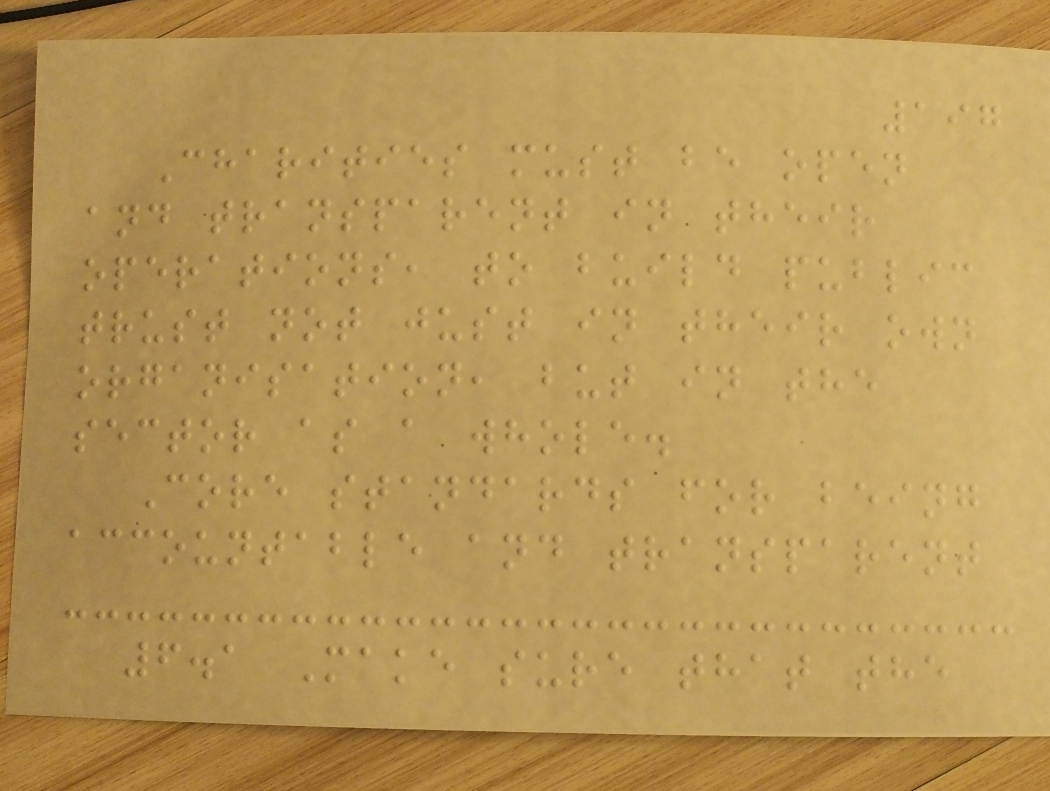197
Charities must be open
and transparent in their
operations, to build public
trust not just in their own
organisation, but in the
sector as a whole.
Core standards for being
accountable and transparent
6.1 Make sure that the
